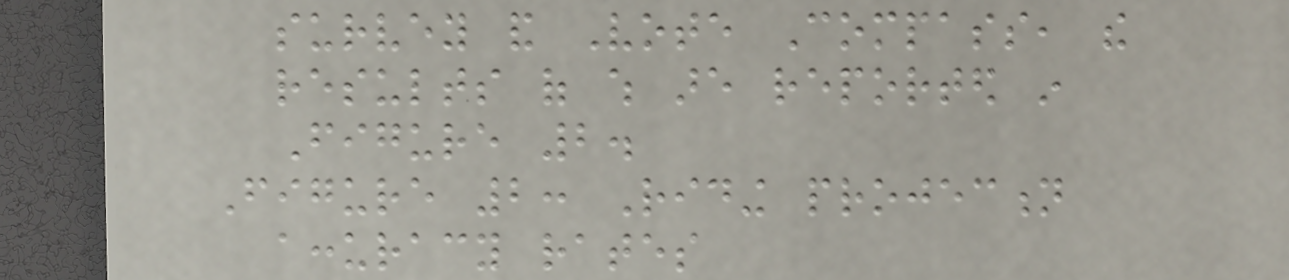survey and Vote Compass, the
results of which are reported in
Figure 2.
Figure 2: Riding projection
accuracy rates
